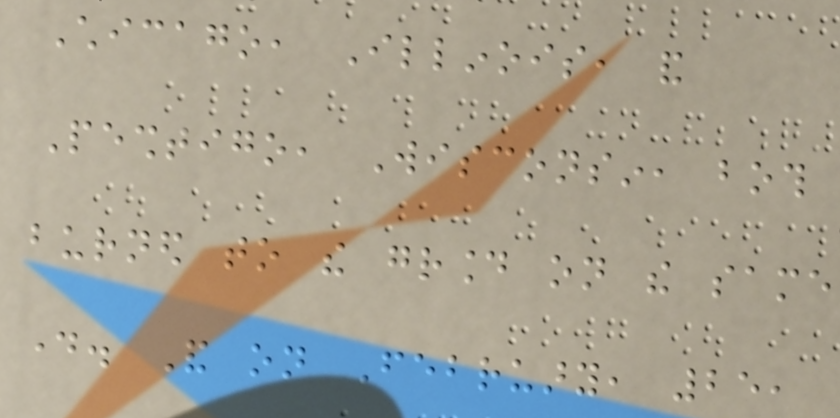Chicago, Illinois, and
Peshtigo, Wisconsin, both
burned to the ground on the same
day. And on February, 25,
